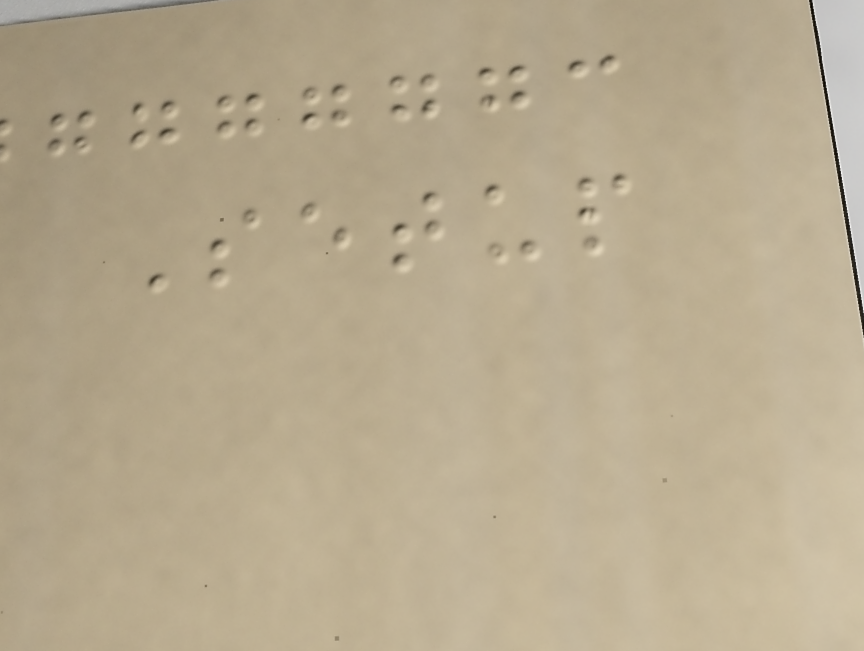Setup
